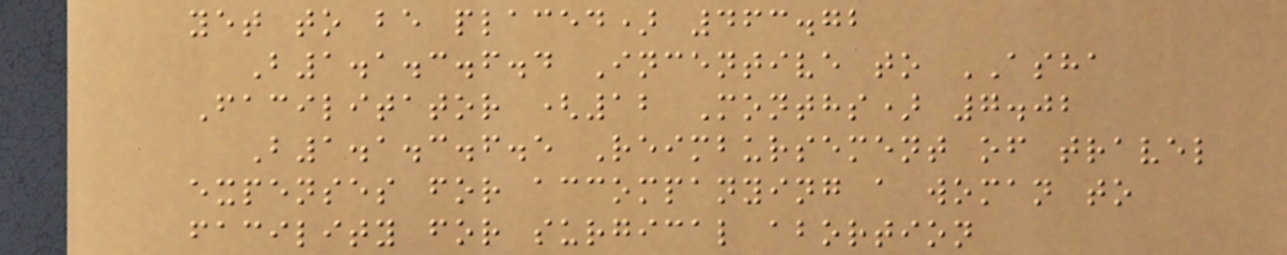yet to be placed) 463.72
B1.1.3.6.4 Incentive to ASHA
Facilitator (12 Months) 7.02
B1.1.3.6.5 Reimbursement of travel
expenses for accompanying a woman to
facility for surgical abortion
